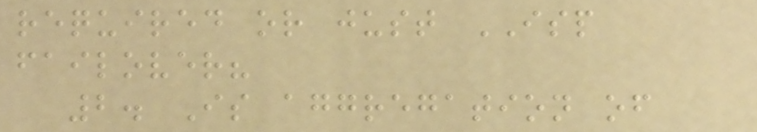required or just ISP
failover?
2. Is aggregation of
